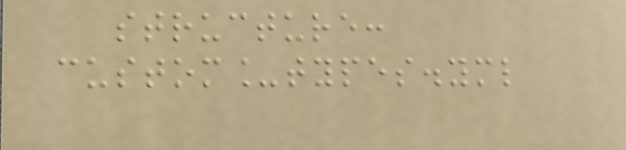structure:
custom_types.yml
